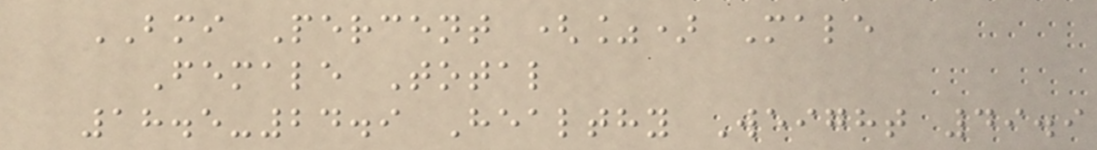BMI Percent (%) Male
Female Total
18.5-24.9 Healthy Weight 49.9
